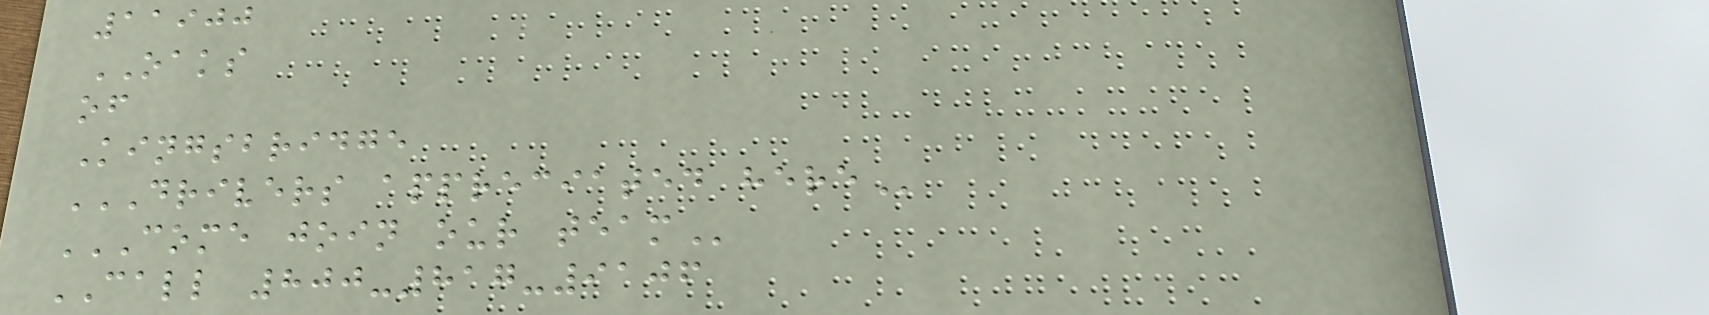11900
OAKS
of
Kingsbridge
DRIVERS APPRECIATED HERE
COME JOIN OUR TEAM
CALL 800-817-9106
